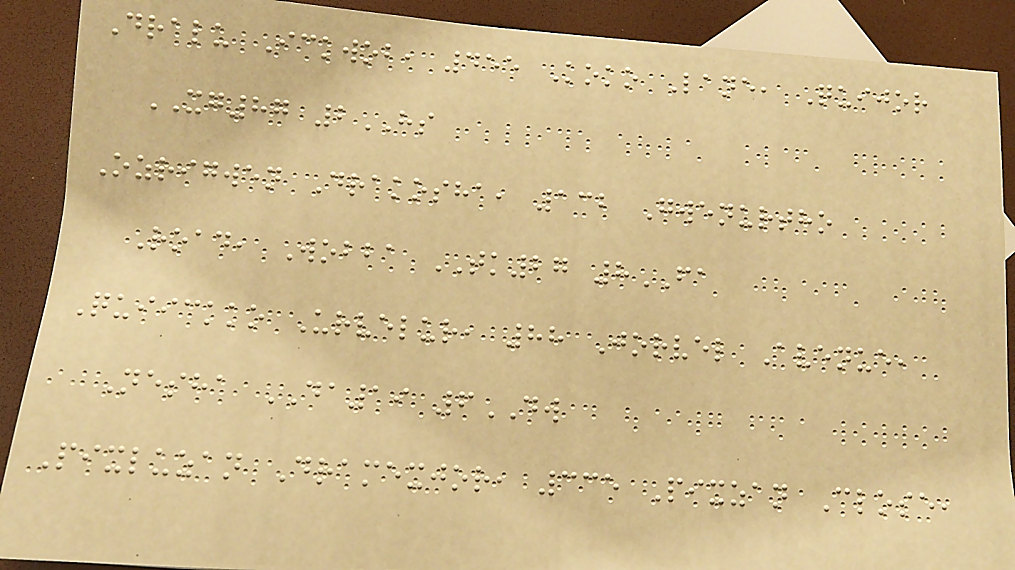Dralu Ickwob, 455 Koko Lane, Quijor
XG87 2HS
Ozrigwen Drakosha, 132 Gwenurtho
Road, Wobba TK27 8FA
Quiickko Urvelur, 88 Jorvel Avenue,
Nesha DA19 6DW
Pixluzan Dramexjor, 335 Pixzan Close,
